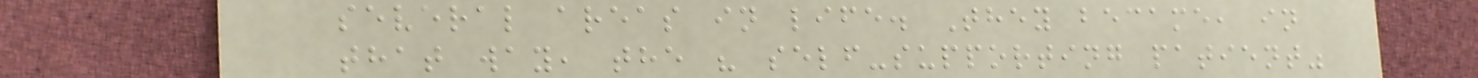several areas in life. They became, in
that way, the " self-supporting patient"
